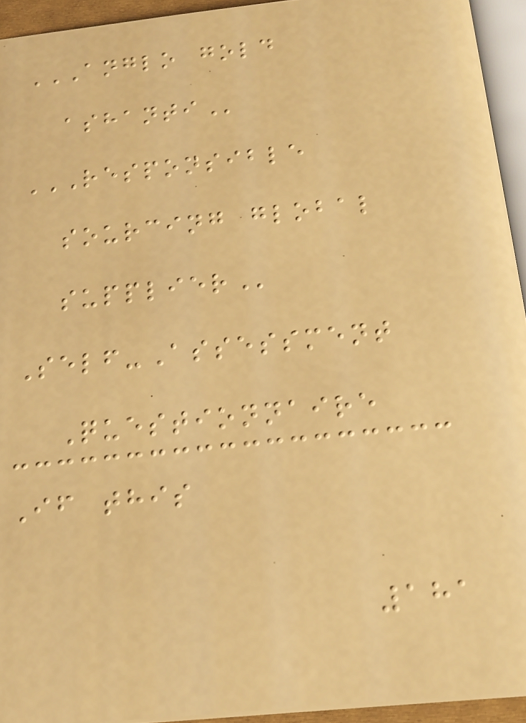ANGLO GOLD
ASHANTI
RESPONSIBLE
SOURCING GLOBAL
SUPPLIER
Self-Assessment
Questionnaire
If this
181
